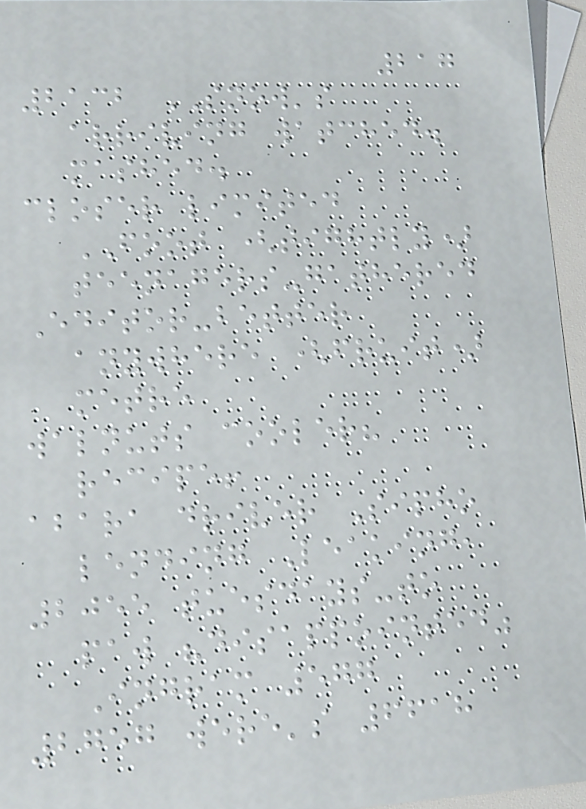217
2132 SNOW's
arriving watched.
mashed.
closer limited
FOOT (tightly)
teenagers-gathered
Editor-better
anywhere (fruit)
metre
walnuts cooler?
recipe!
abara driver Sipho
lending Leaking,
2055 tuesdays-to
paw "disappointed"
Ingram 577
2757 were's 6618
